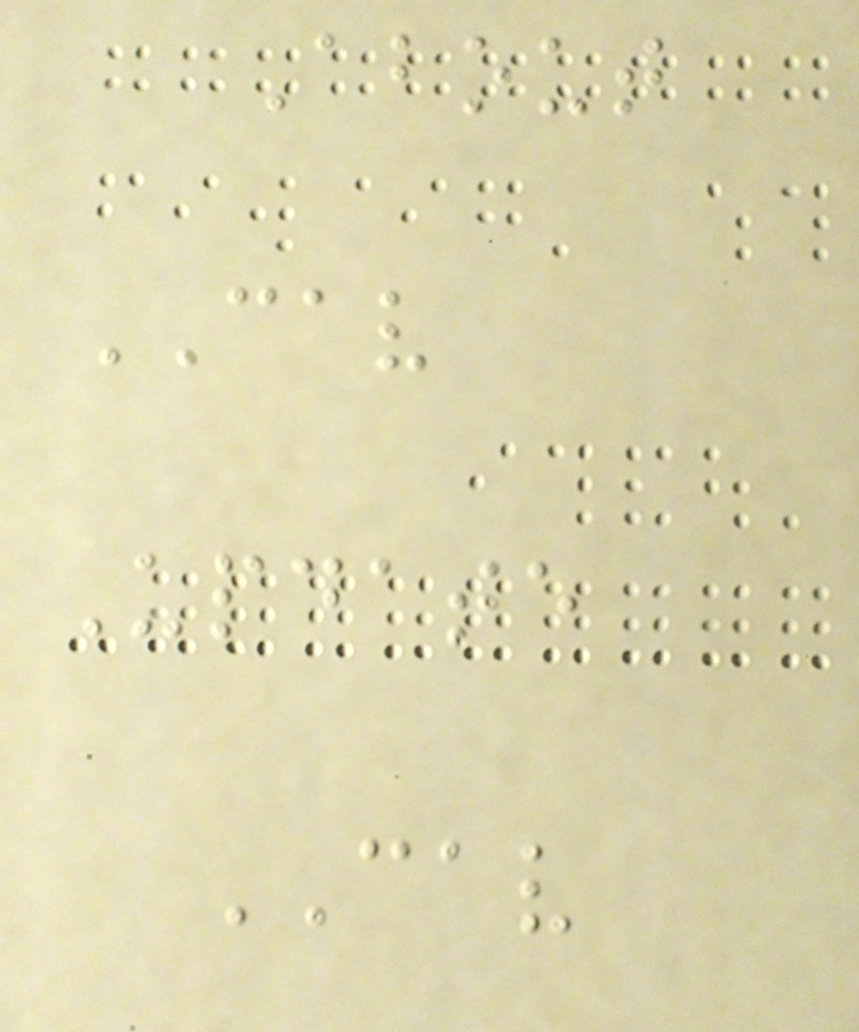About
CAV
Update
CAV
